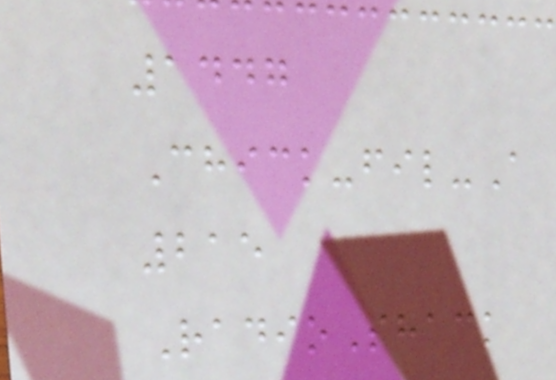1447
Chick-fil-A
215
RadioShack
